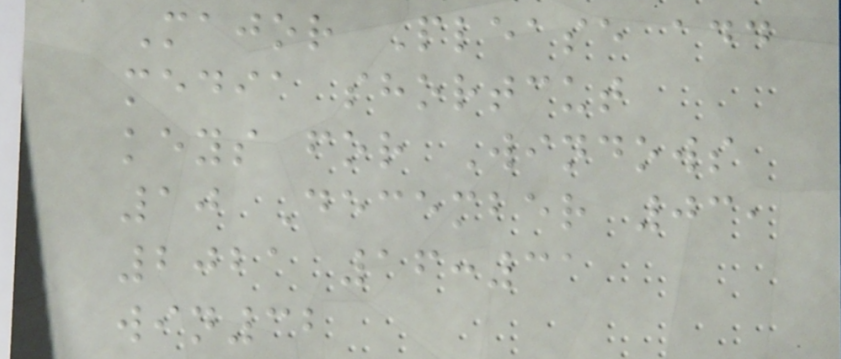Major Please add
media shortcut
keys for Windows
10 December 03,
2021 16:31
win32
